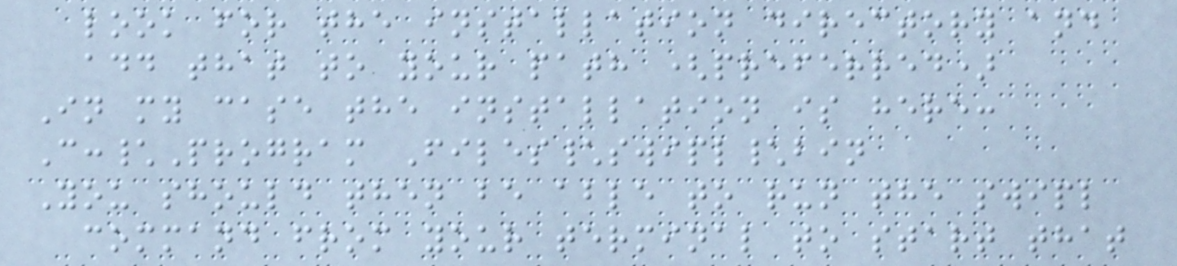look for the installation directory and
add that to your path (preferred)
In my case the installation is here:
C:\Program Files\swipl\bin
You should then be able to run the swipl
command from your terminal to start that
